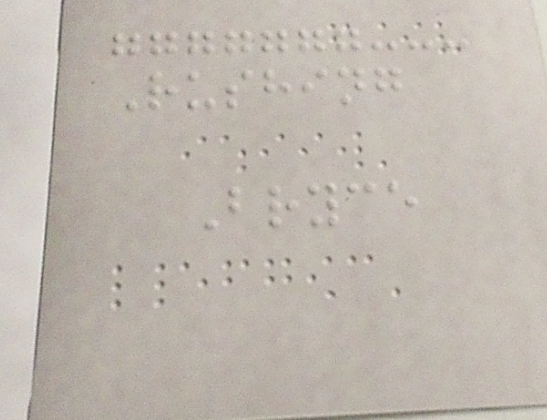Rushing
Bryce
